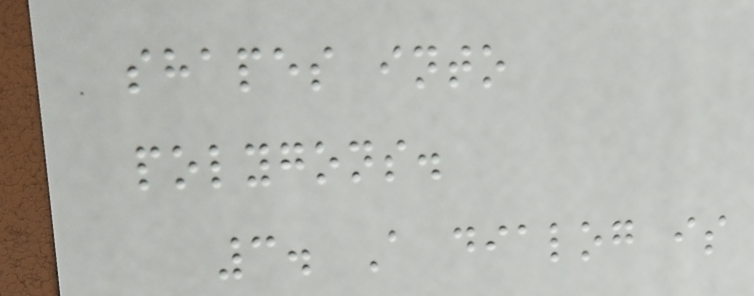shapes into
polygons.
3. A dialog is
